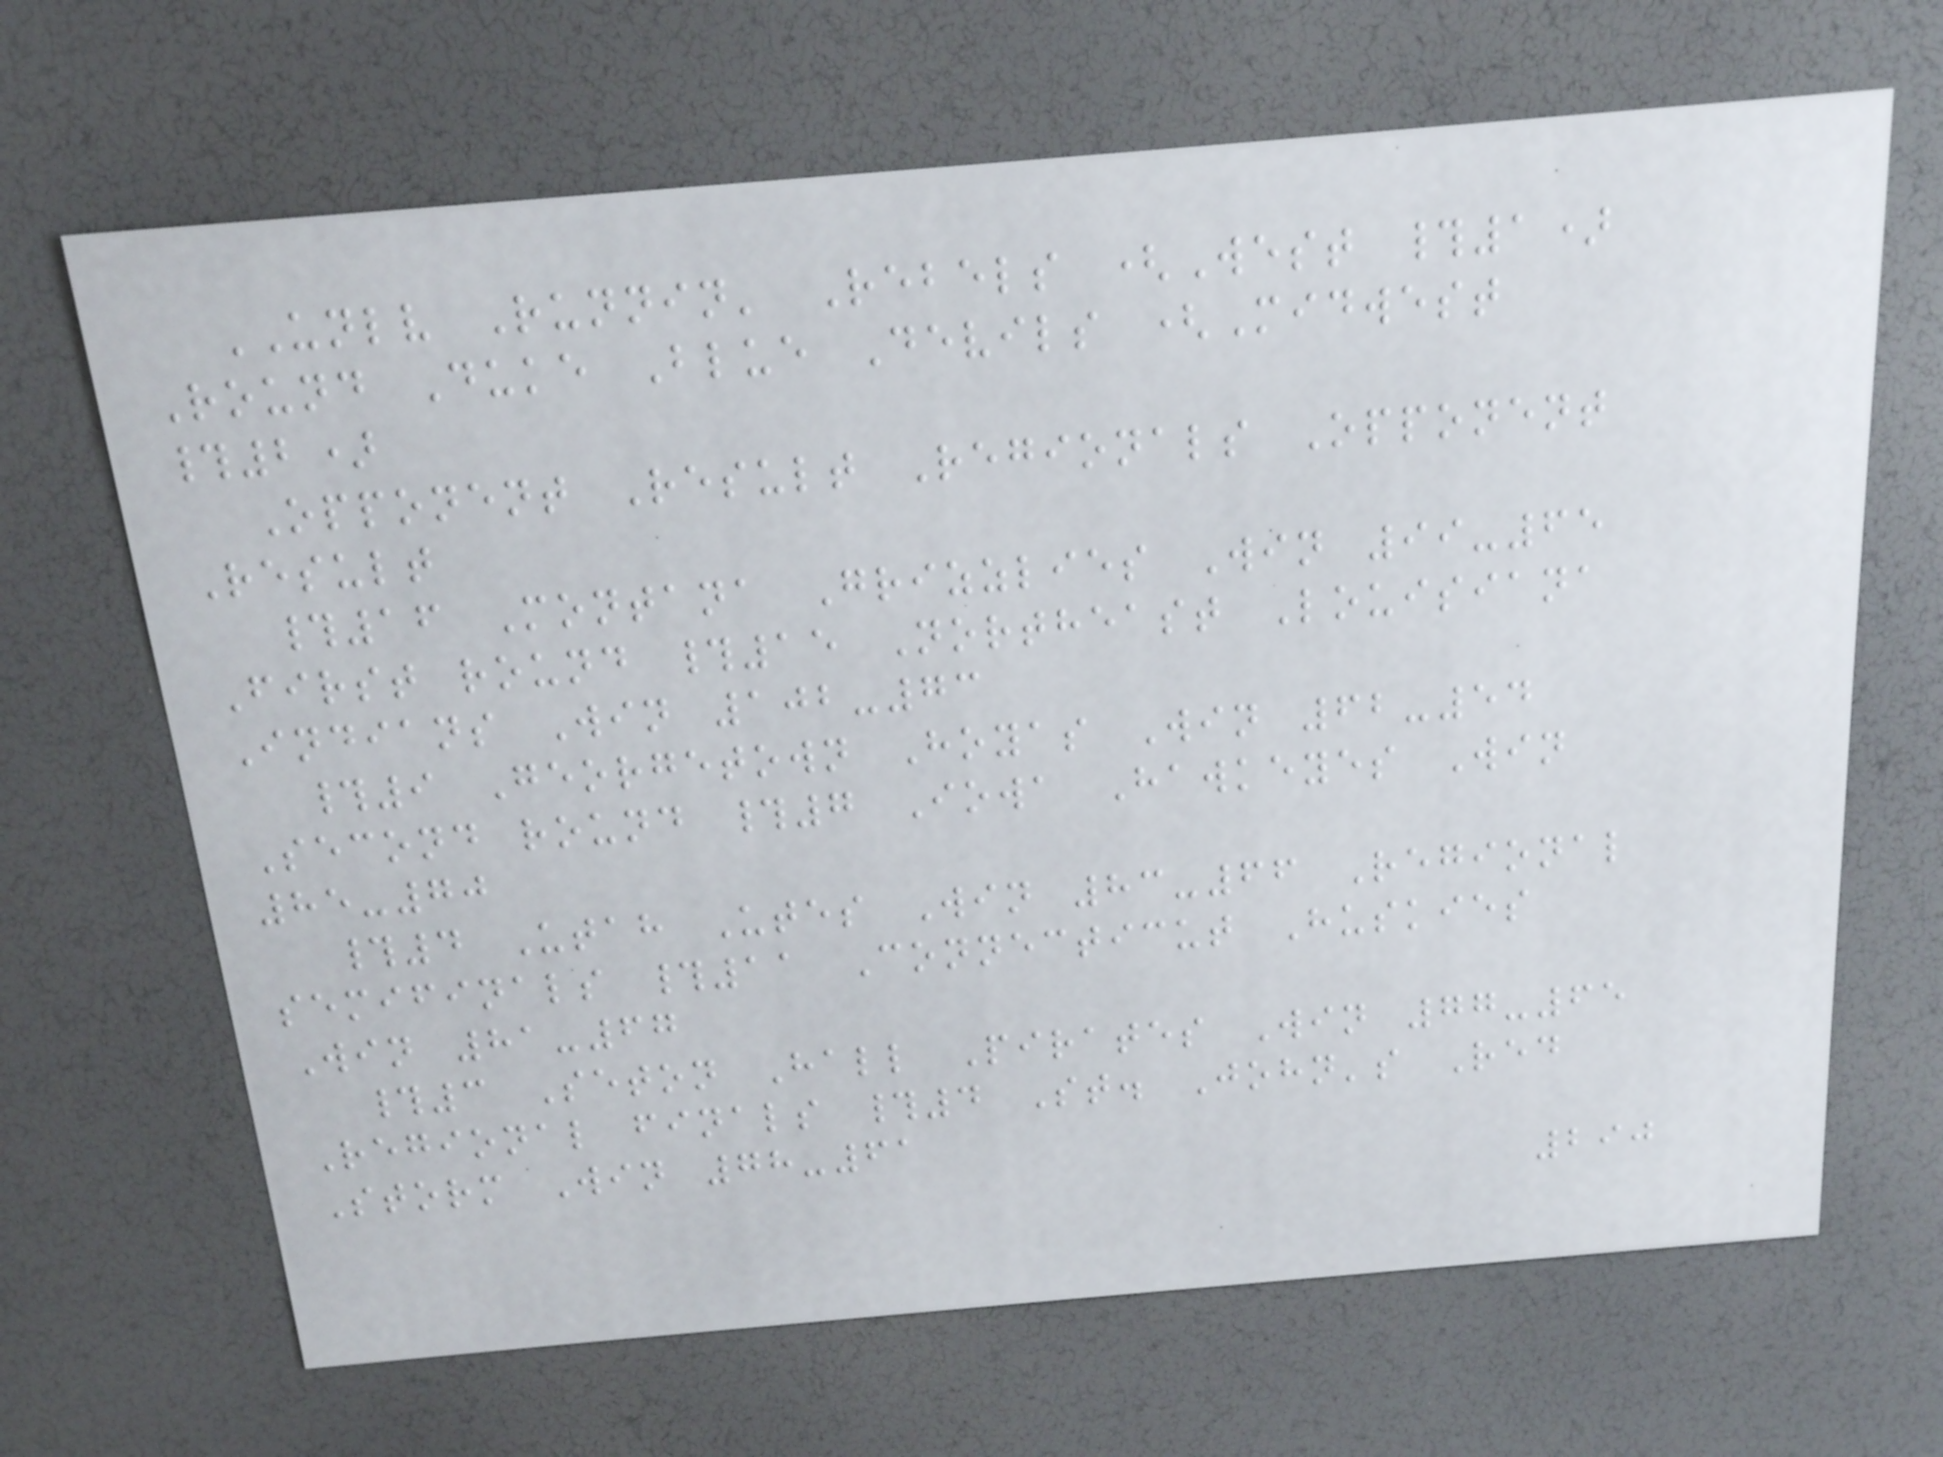UNLV Runnin' Rebels (West #1)
Round Duke Blue Devils (Midwest
#2)
Opponent Result Regionals Opponent
Result
#16 Montana Grizzlies Win 99-65
First round #15 Northeast Louisiana
Indians Win 102-73
#9 Georgetown Hoyas Win 62-54
Second round #7 Iowa Hawkeyes Win
85-70
#4 Utah Utes Win 83-66 Regional
semifinals #11 Connecticut Huskies
Win 81-67
#3 Seton Hall Pirates Win 77-65
Regional finals #4 St. John's Red
Storm Win 78-61
290
